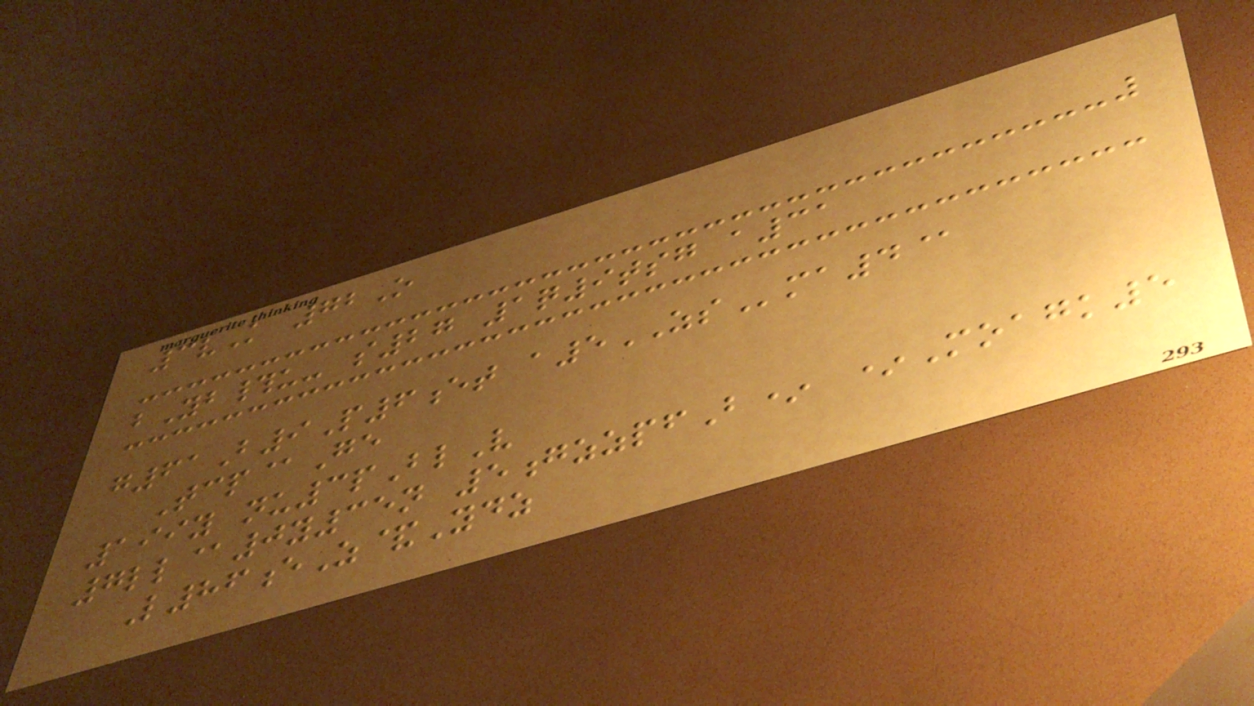3vK 72O
bYb#u- s27 1q9tsg a31
g61B9P6et a5ZSma4@
Tcp@Ge
199y nu3pBlV
7ll@0y35n 5gzzpfB* *Moagk5
L86eZ&Ydz
